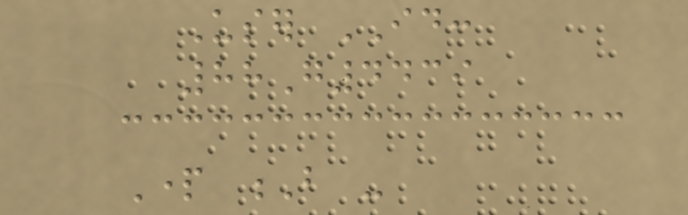User ID:
88G4439
Part B -
